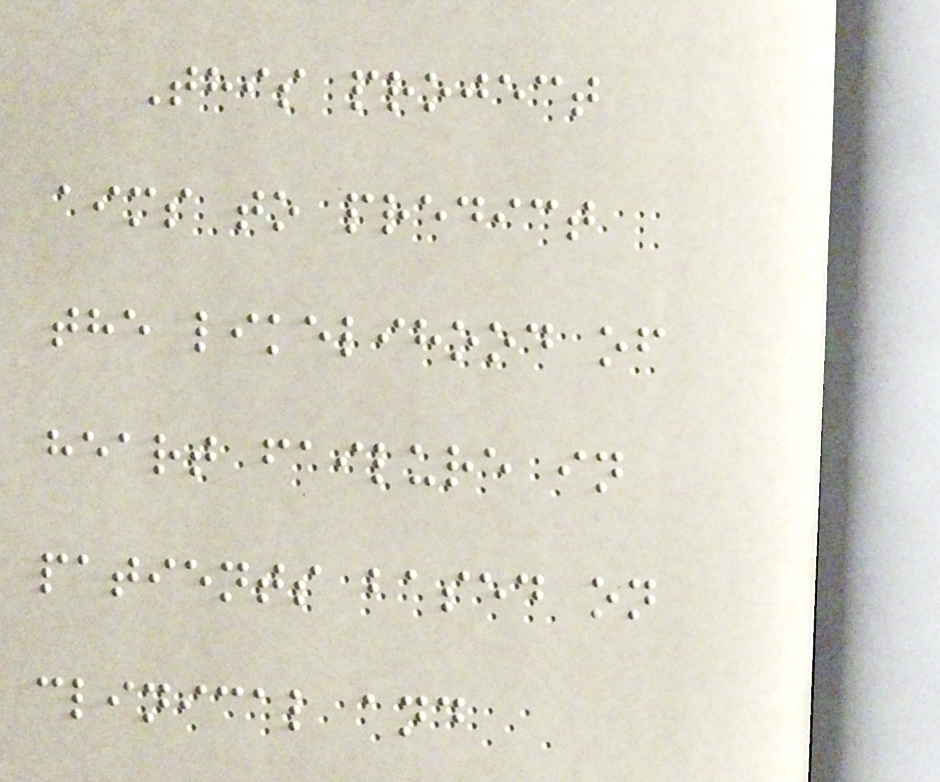This project
aims to predict
the likelihood of
heart failure in
patients based on
clinical and
